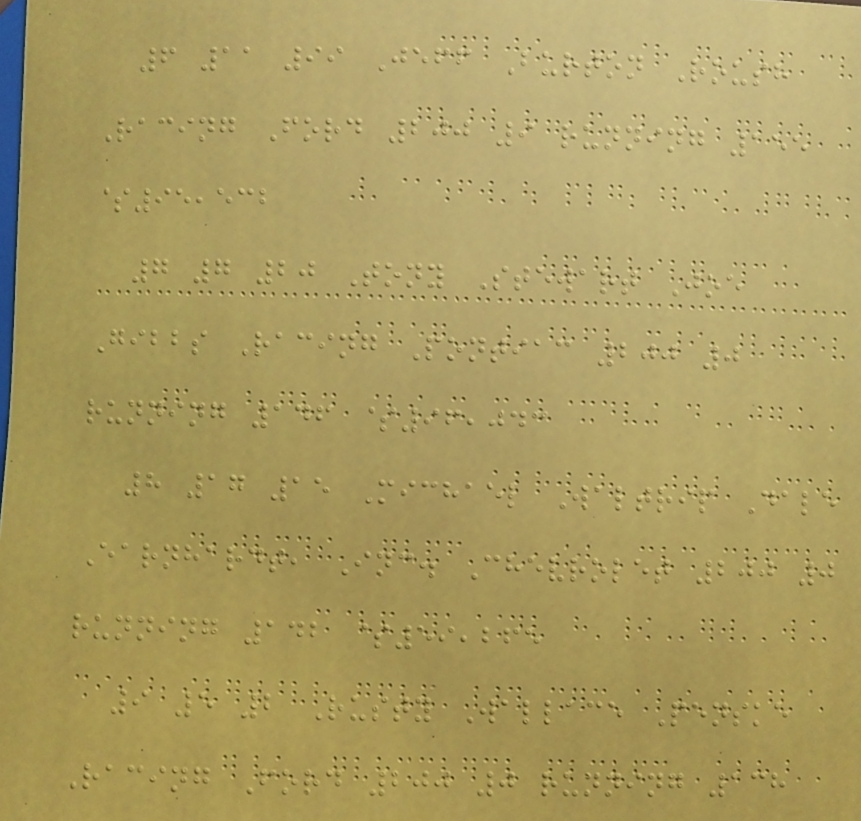6 11 99 Jeff Burton Roush
Racing Ford 200 9 running 155
$95,532
7 7 20 Tony Stewart Joe
Gibbs Racing Pontiac 200 0
running 146 $96,043
8 17 15 Michael Waltrip Dale
Earnhardt, Inc. Chevrolet 200 0
running 142 $59,265
9 5 2 Rusty Wallace Penske
Racing Ford 200 0 running 138
